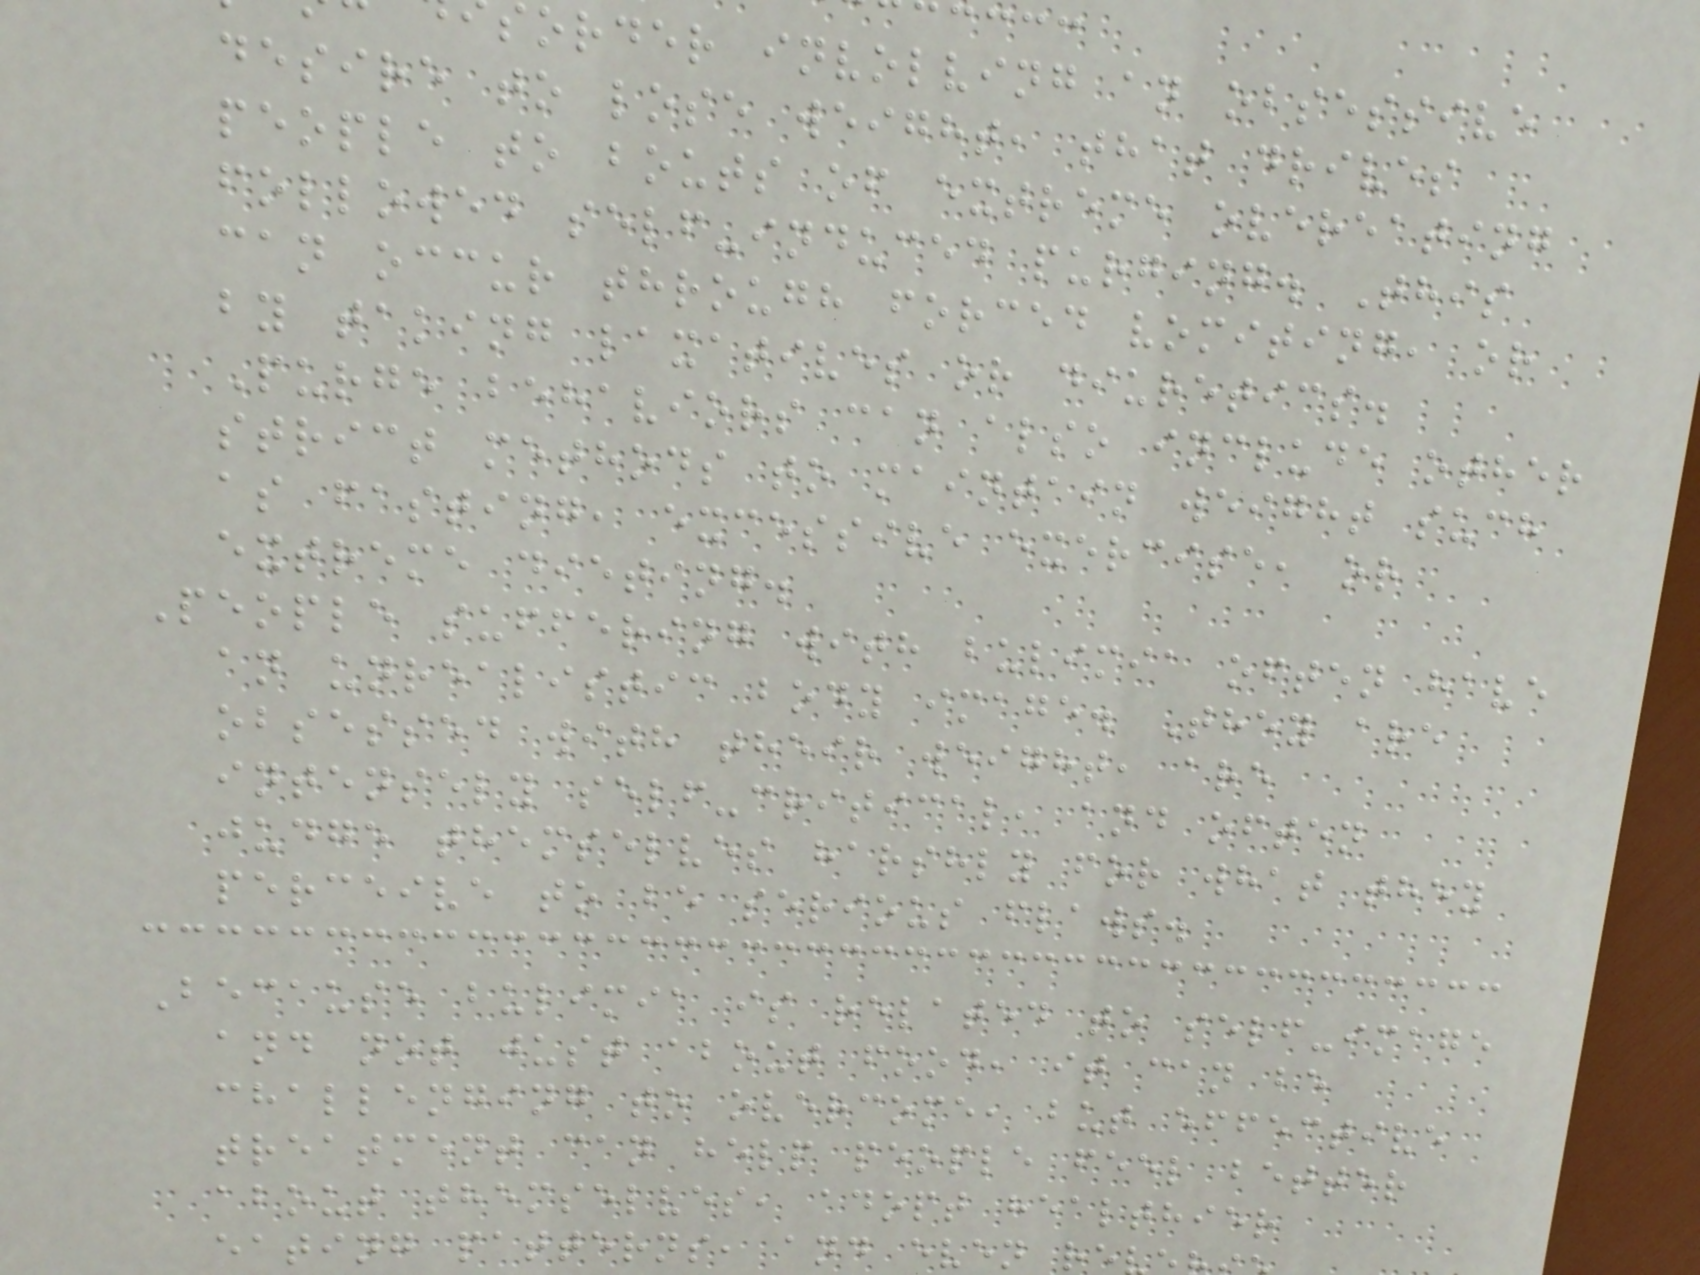order involving an obsessive
desire to lose weight, that drives
people to bouts of extreme overeating
followed self-induced purging. This
can occur through forced vomiting, or
by taking laxatives or diuretics.
Purge behaviors can also include other
strict methods to maintain weight such
as fasting, excessive exercise, or
extreme dieting.
People suffering with bulimia often have
an unrealistic body image. They are
obsessed with their weight, are
intensely self-critical, and often
judge themselves harshly for what they
perceive to be serious flaws.
Because bulimia is related to self-image
and not just about food, it can be
challenging to overcome, but effective
treatment can help people feel better
about themselves, adopt healthier
eating patterns, and even r
